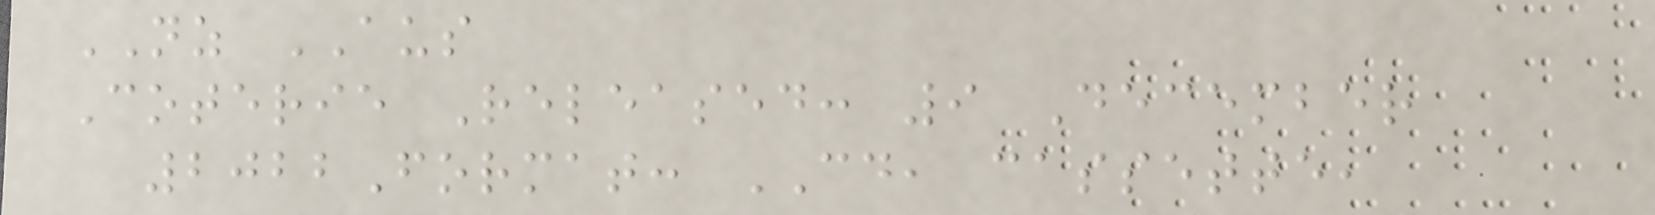NZ AUS
Coterie Released: 9 December
2022Format: CD, cassette,
